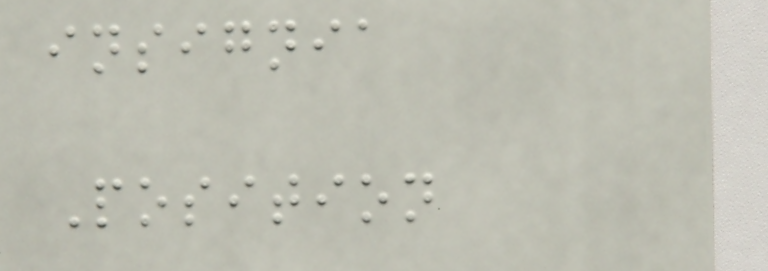insignia
Position
